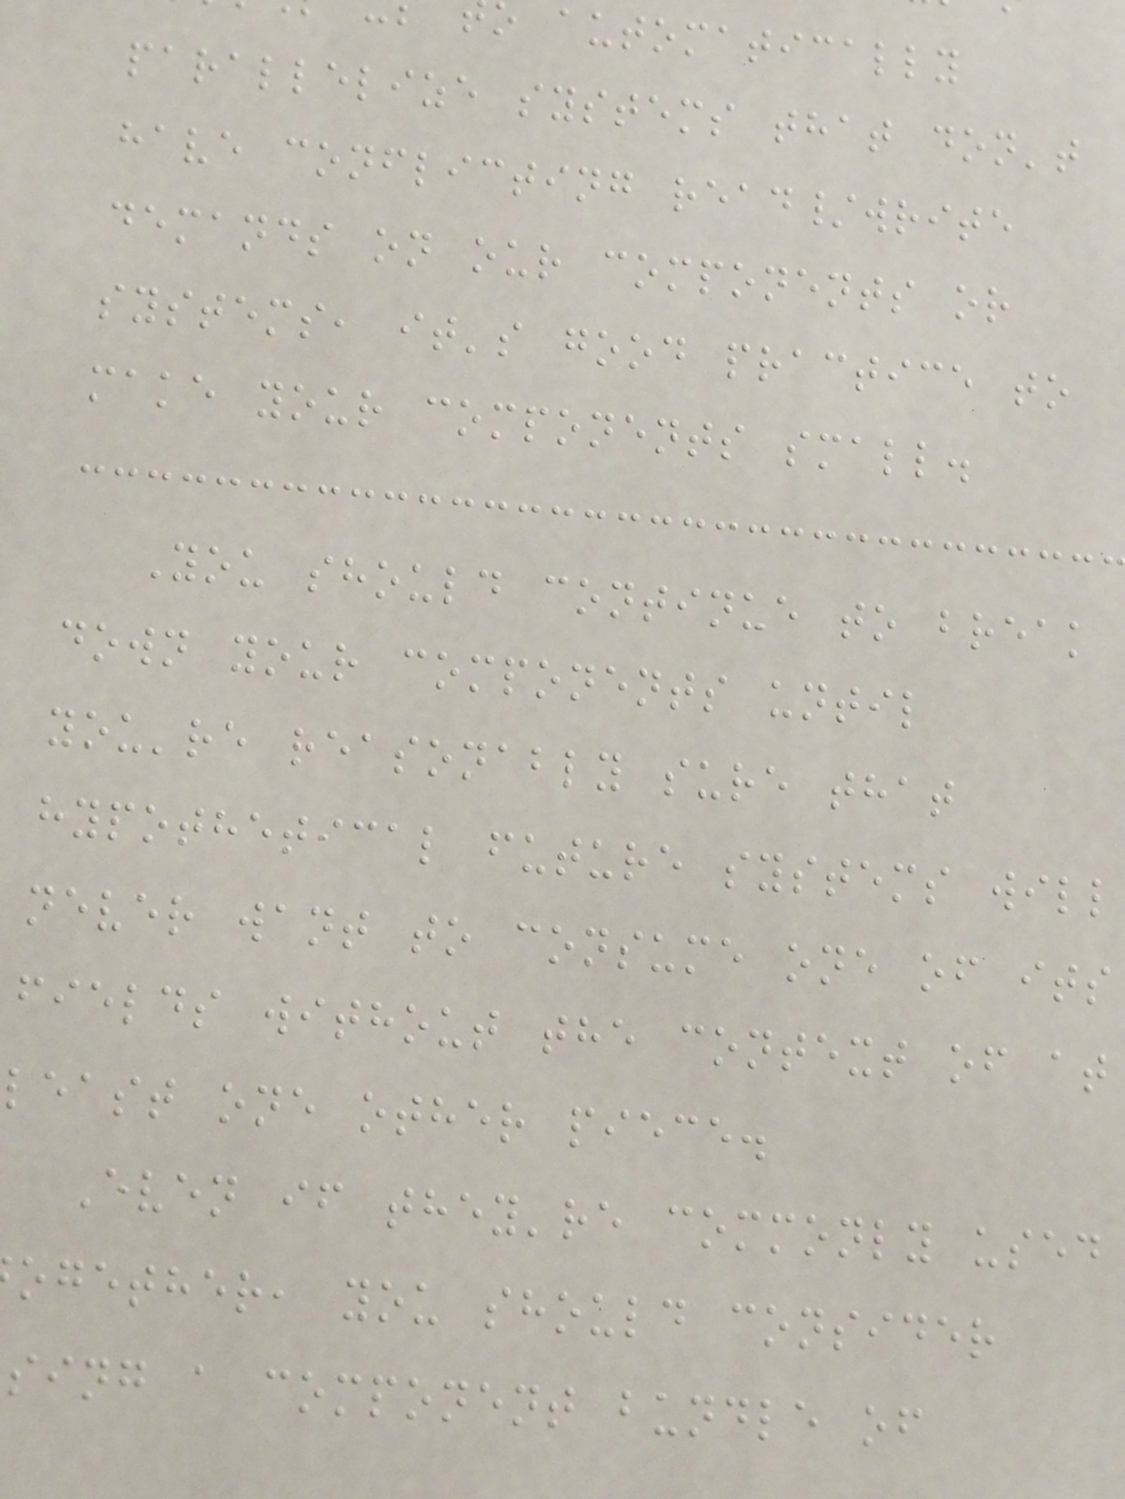automatically
parallelize systems that don't
have conflicting read/write
demands on our components or
systems, it's good practice to
make your components small.
You should continue to break
down your components until
you're reasonably sure that
hypothetical future systems will
never want to consume one of its
fields without the context of at
least one other piece.
Even if they're commonly used
ogether, you should consider
sing a component bundle of
